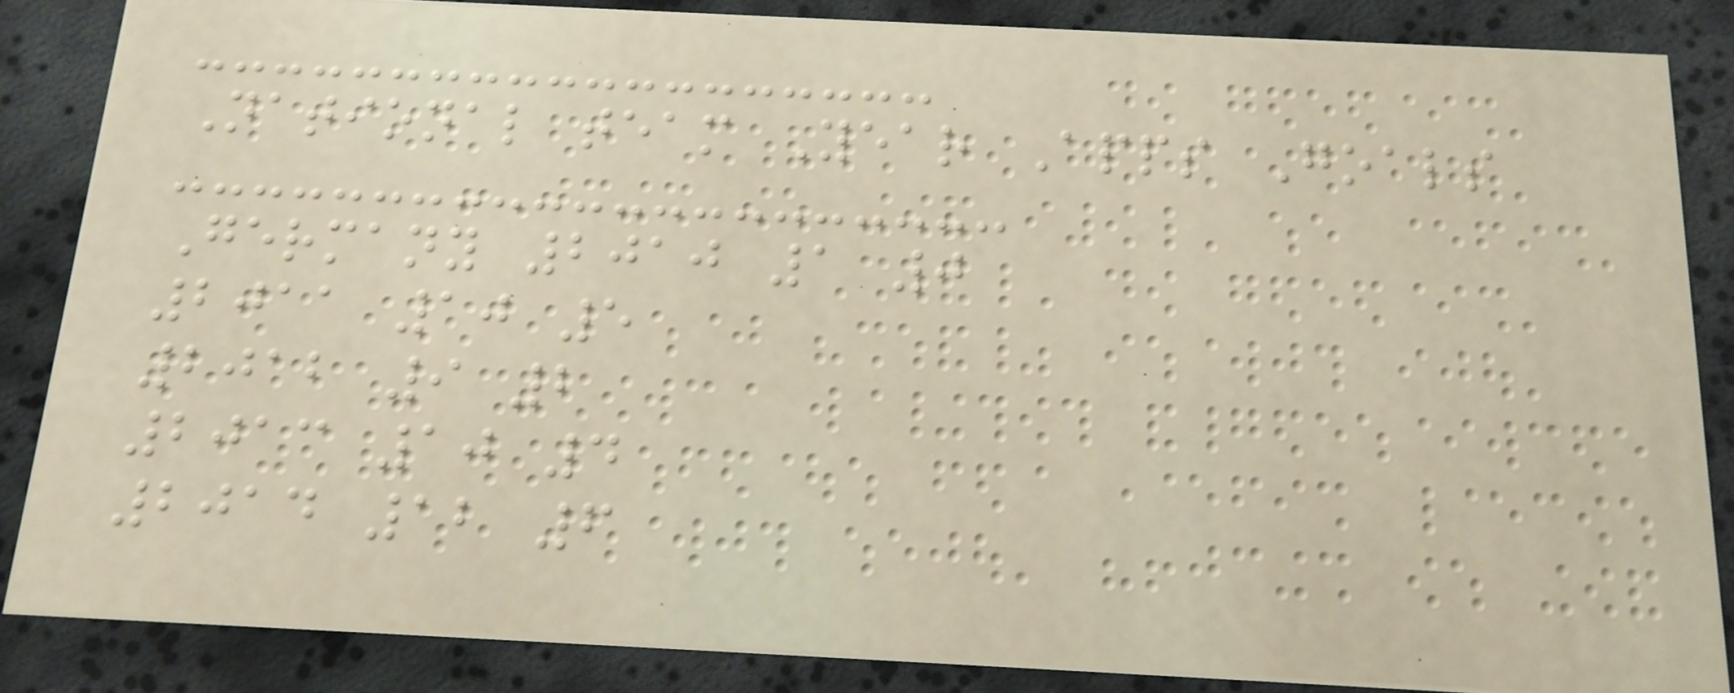National team Year Apps Goals
Germany 2010 1 0
2011 10 5
2012 9 2
2013 10 4
2014 12 6
